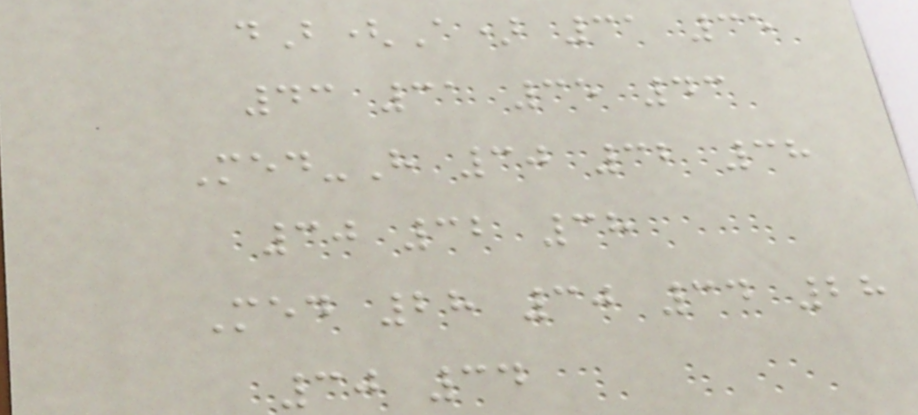dB(A) 31 35
43 31 35 43
Med-H 30 32 38
30 32 38
Med 28 30 34 28
30 34
